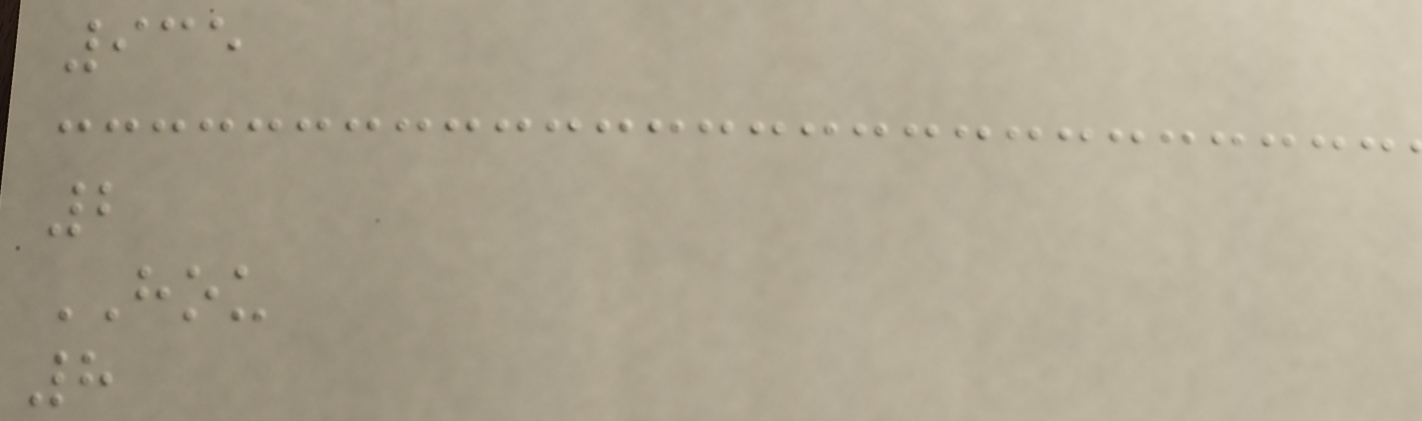935
2
HOU
8
